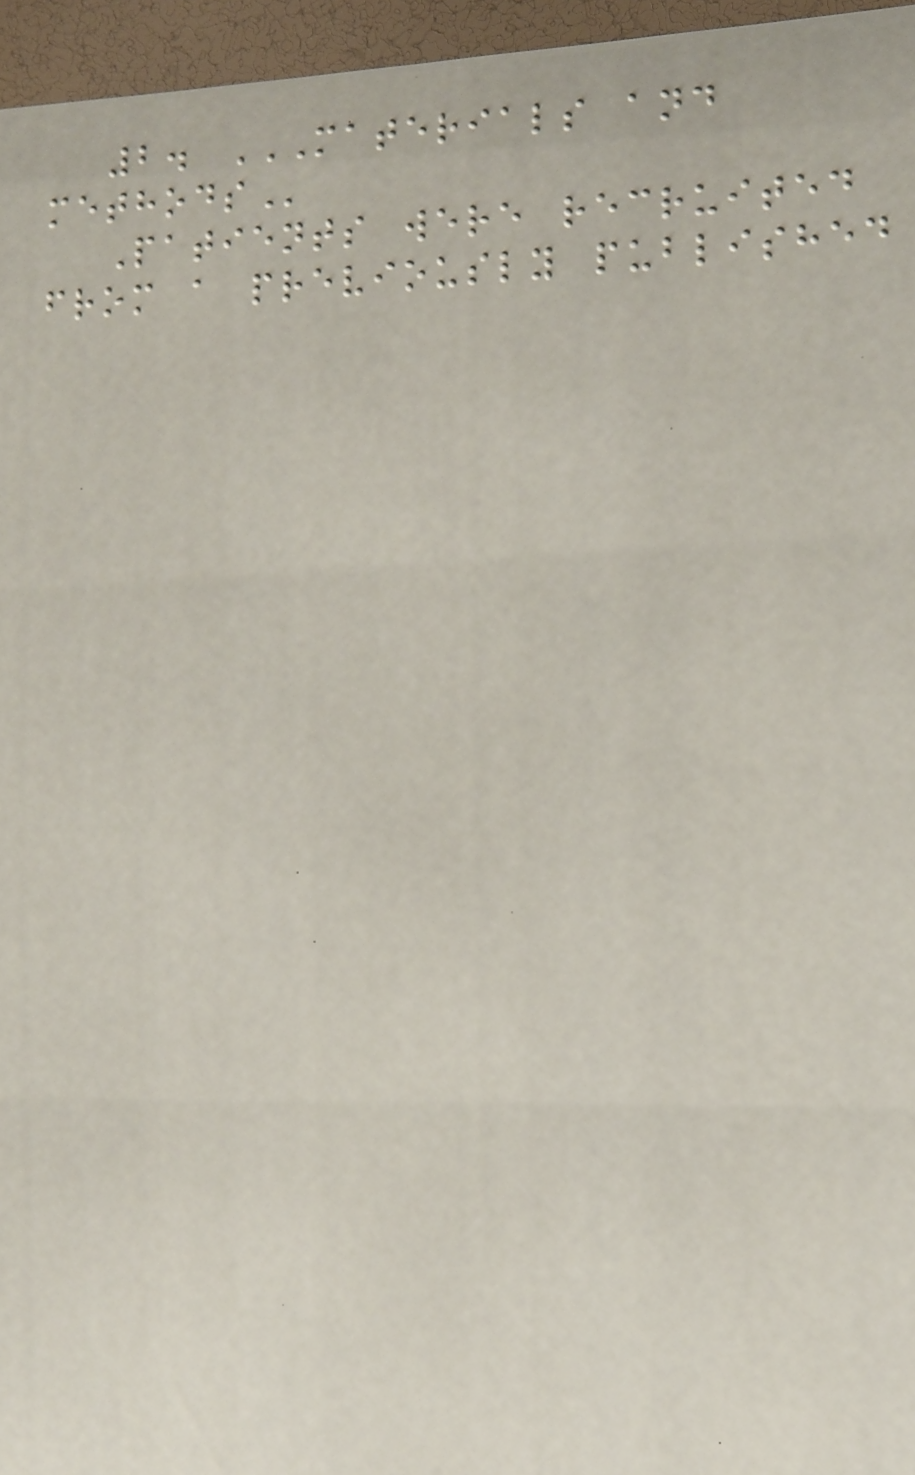2. MATERIALS AND
METHODS
Patients were recruited
from a previously published
